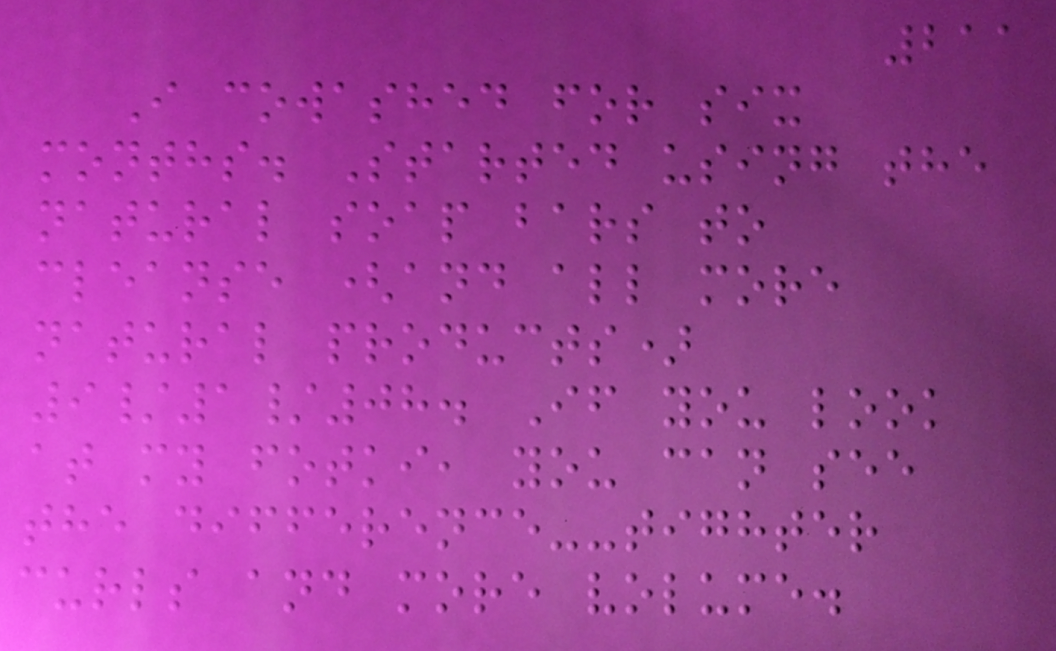211
I cowashed for six
months. Started using the
natural soap bars to
cleanse (and all more
natural products)
9/1/08. If you look
at my fotki, you can see
the difference--tighter
curls and more volume.
